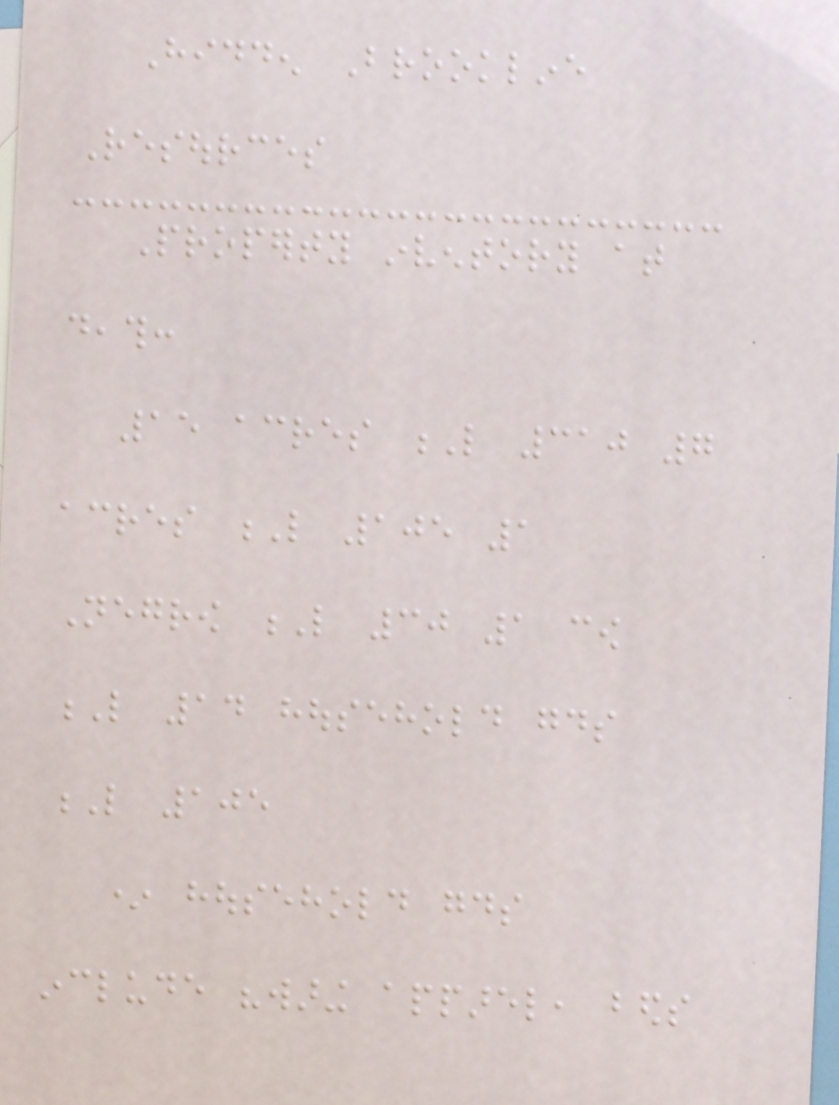Hidden Brookline
Resources
Property inventory at
death:
15 acres L 310 7
acres L 105 1
Negrow L 30 1 cow
L 14 household goods
L 105
* household goods
include "waring apparel, beds
